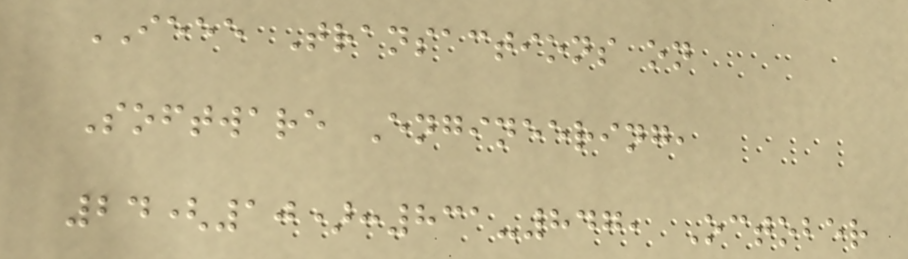IEEE Transactions on
Software Engineering,
24(10):831-847, October
